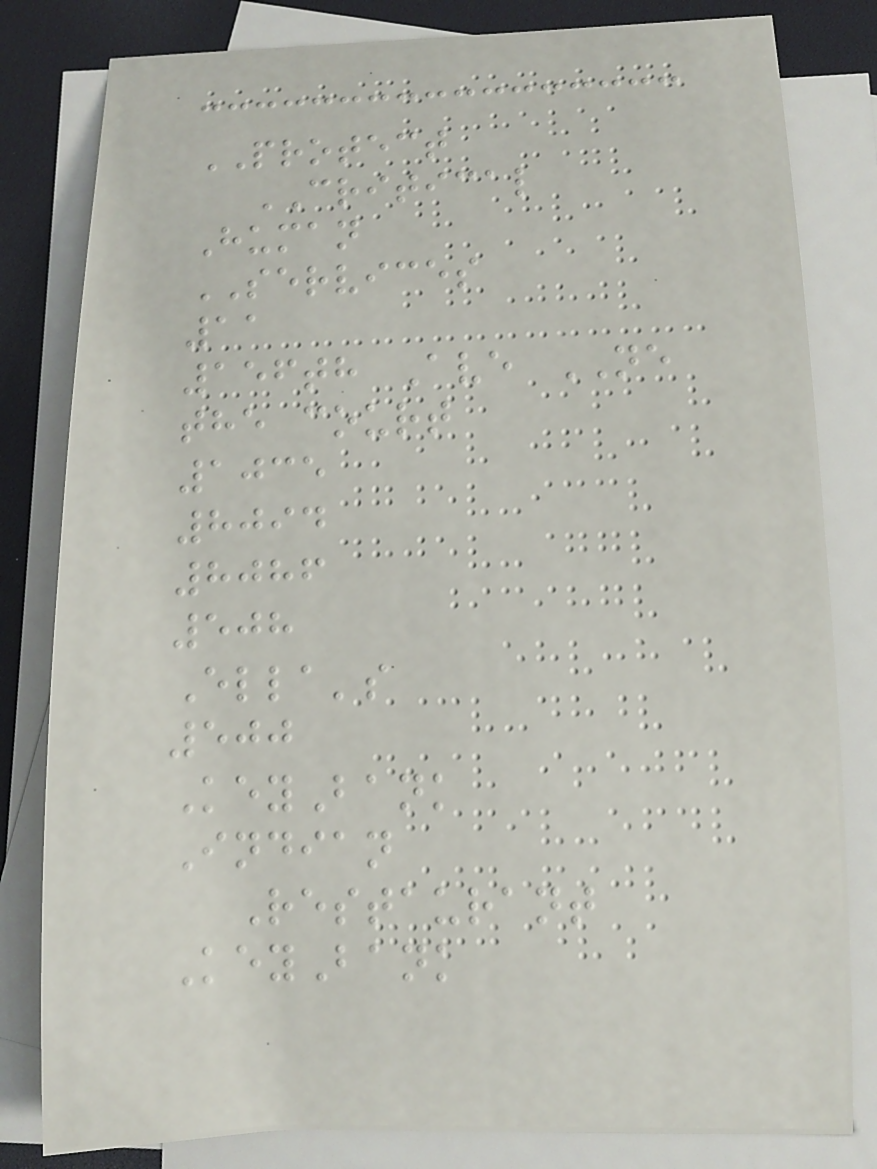PROTECT
CRITICAL
Human
SERVICES
11
156th Ave NE
the court
1035
8094
8086
508
Ella's
500
KeyBank
Indian
Restaurant
KeyBank
